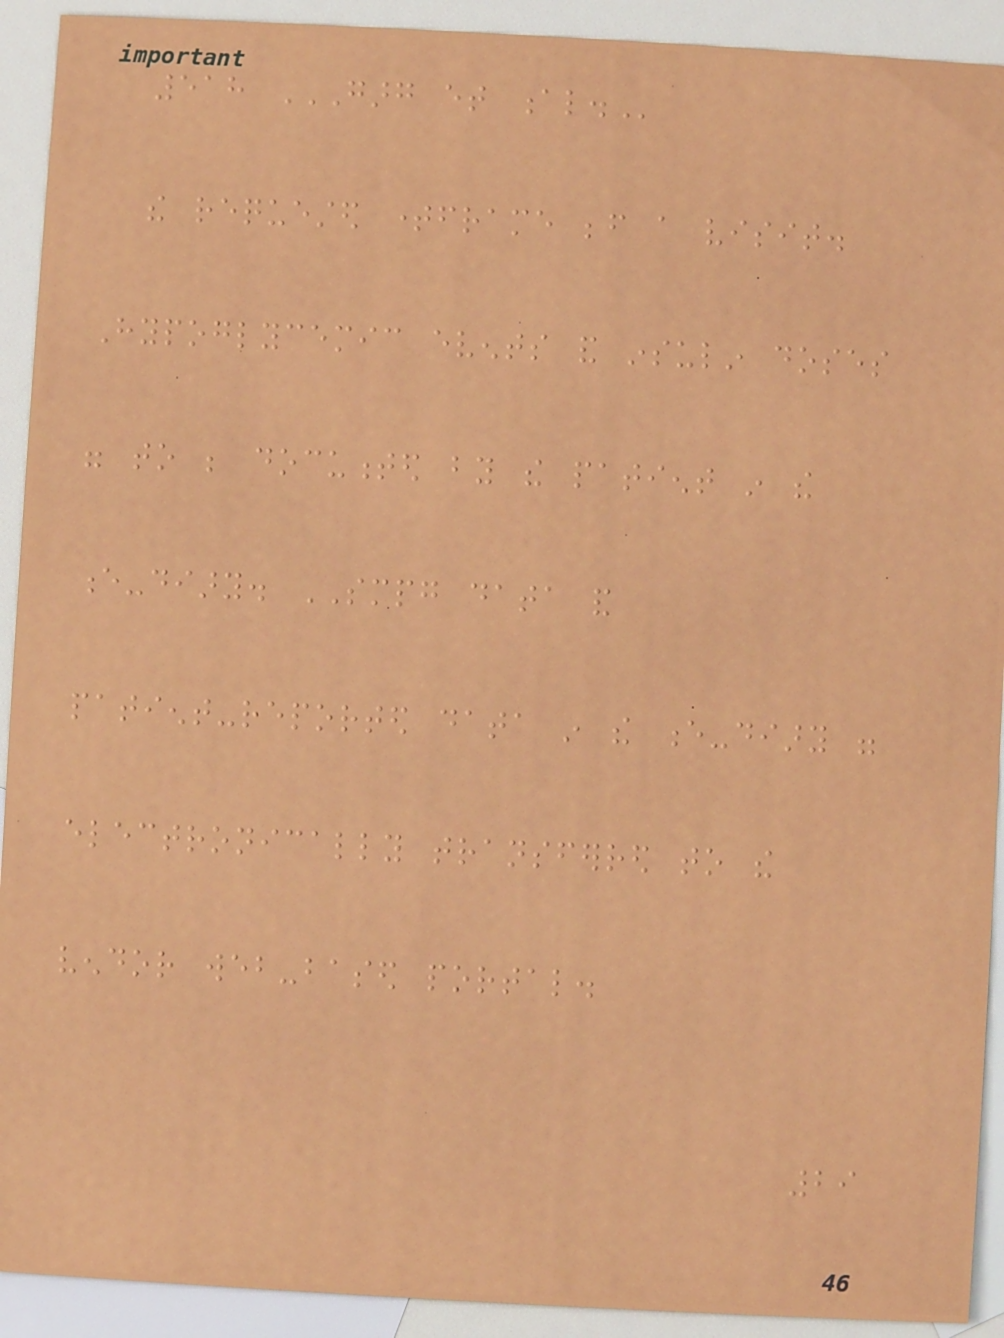518 GARG ET AL.
the requested timeframe before a visit.
Hypoglycemic events and insulin doses
were to be documented by the patient in the
e-diary. SMPG data and
patient-reported data in the e-diary were
electronically transferred to the
vendor web-based portal.
29
